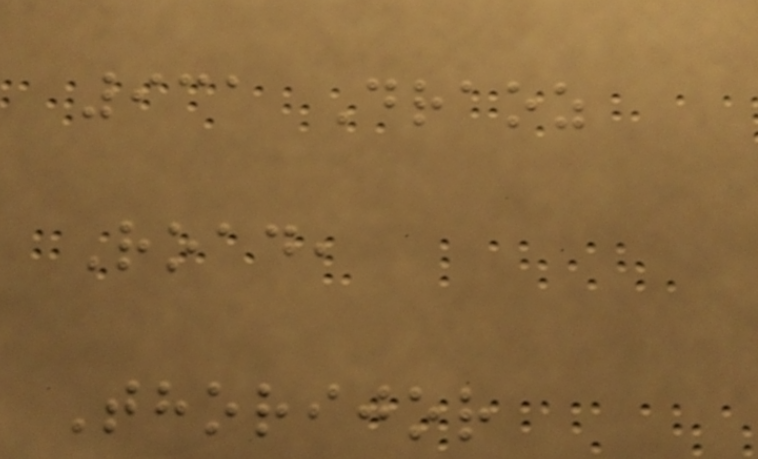931 Draoz
Road,
Thorijor
